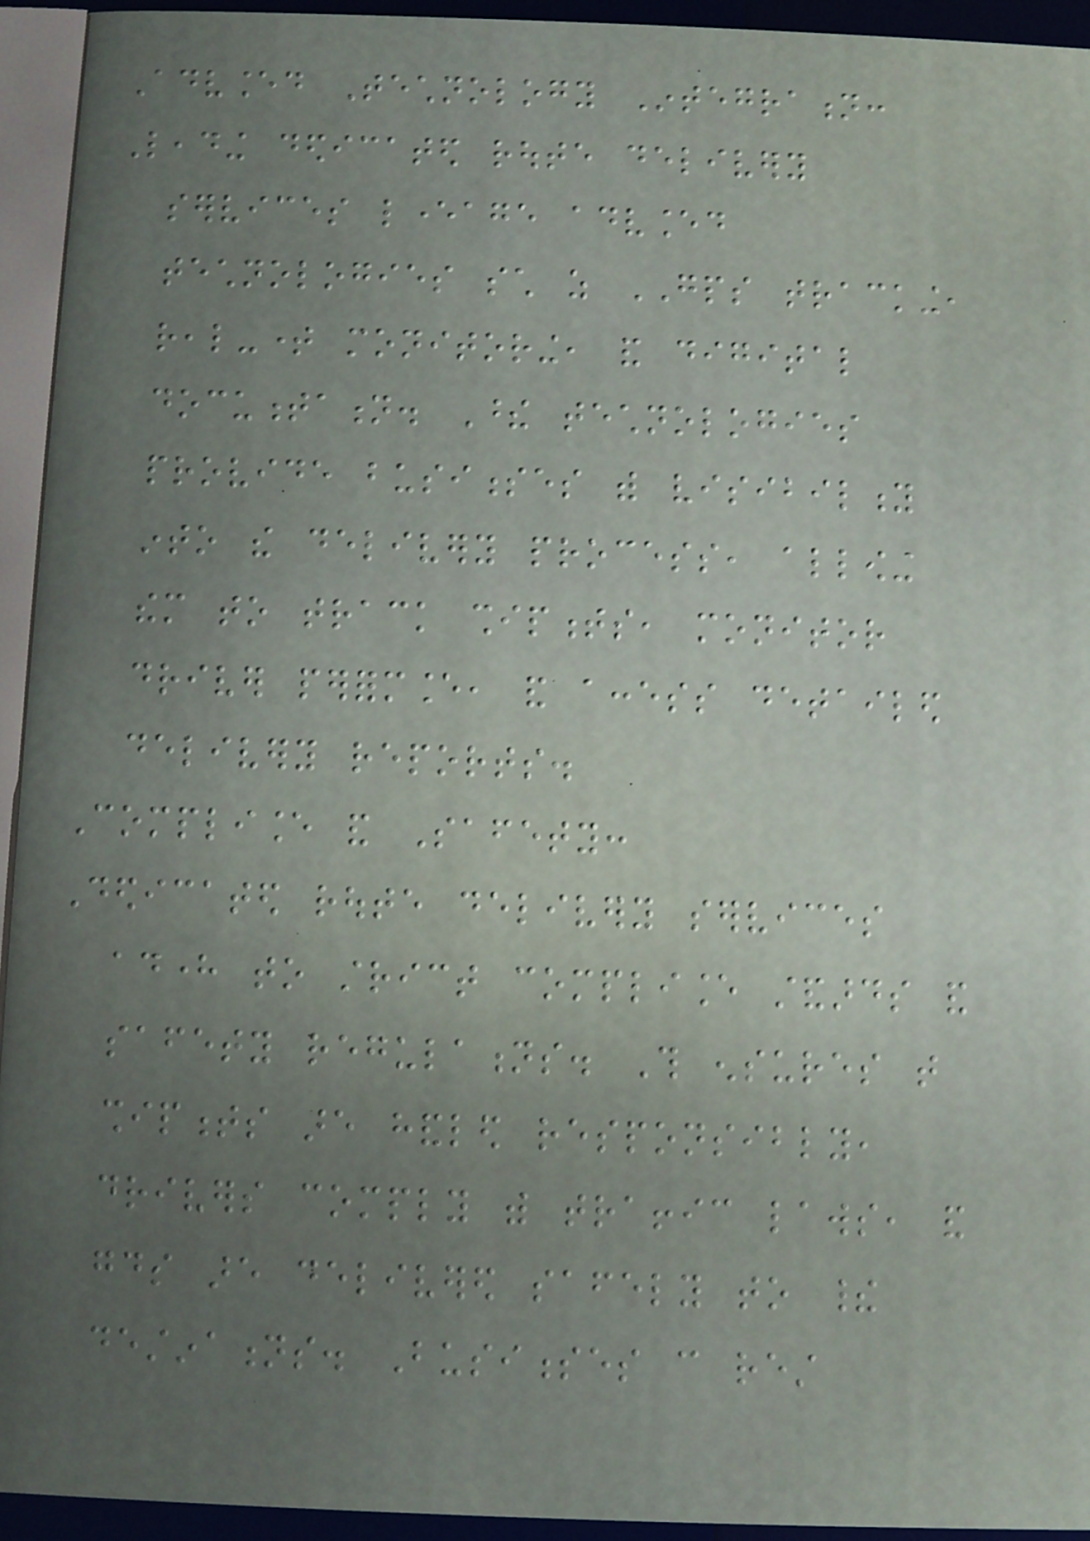Advanced Technology Integration:
Leading dedicated route delivery
services leverage advanced
technologies such as GPS tracking,
real-time monitoring, and digital
documentation. These technologies
provide businesses with visibility
into the delivery process, allowing
them to track shipments, monitor
driver performance, and access detailed
delivery reports.
Compliance and Safety:
Dedicated route delivery services
adhere to strict compliance standards and
safety regulations. This ensures that
shipments are handled responsibly,
drivers comply with traffic laws, and
goods are delivered safely to their
destinations. Businesses can rest
